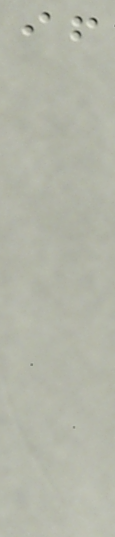if
